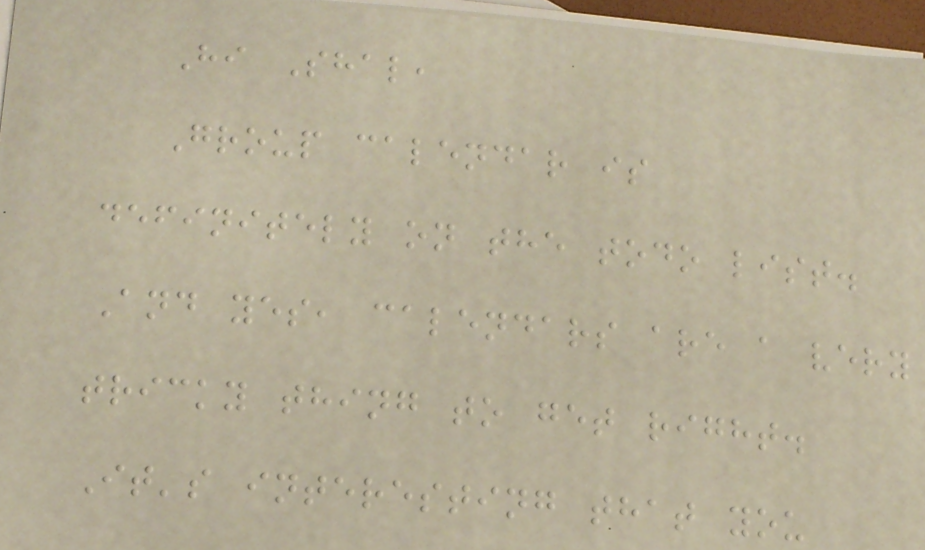Hi Shal,
Group calendar is
definitely on the todo list.
And yes, calendars are a very
tricky thing to get right.
It's interesting that you
